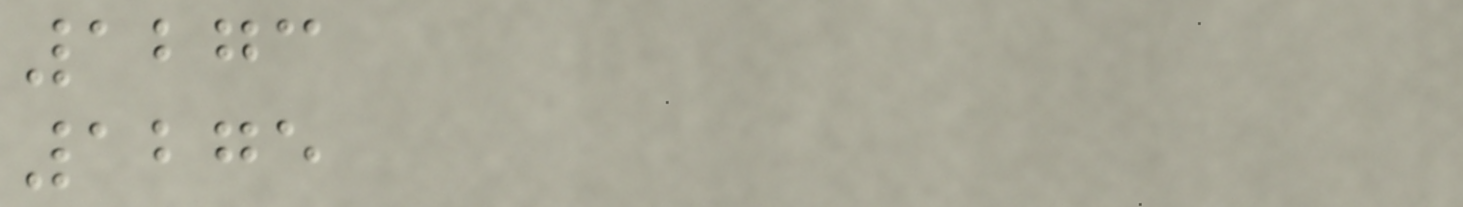1273
1275
